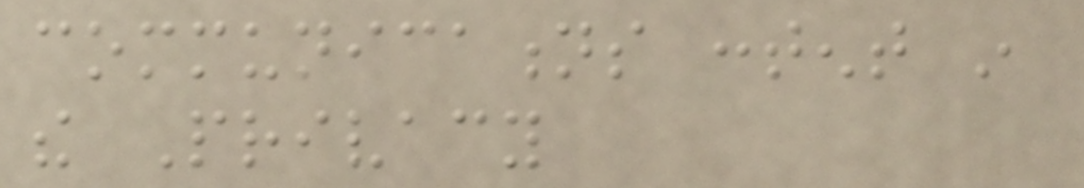communications content in
the Privacy
